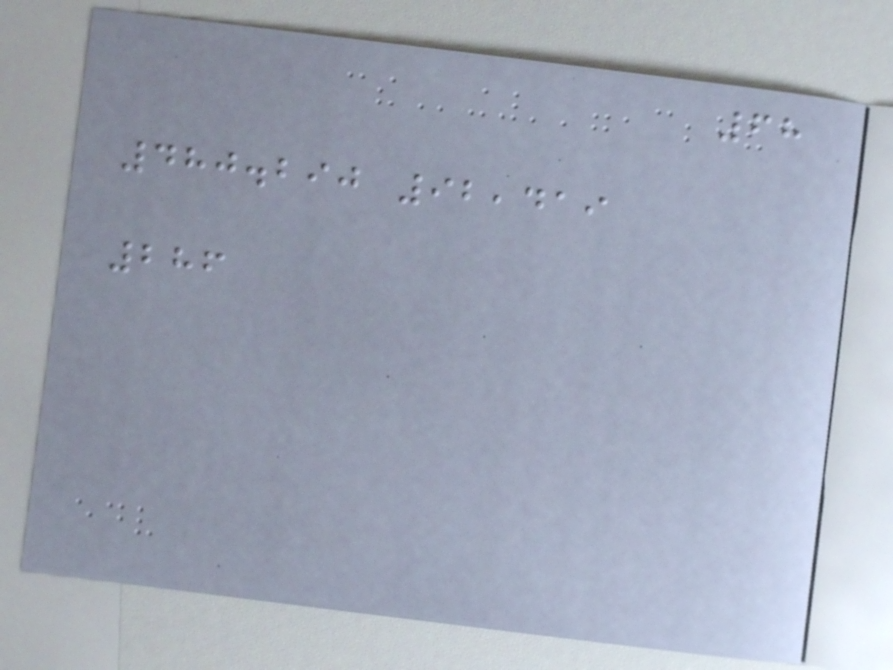68
480.290 92,419
286
